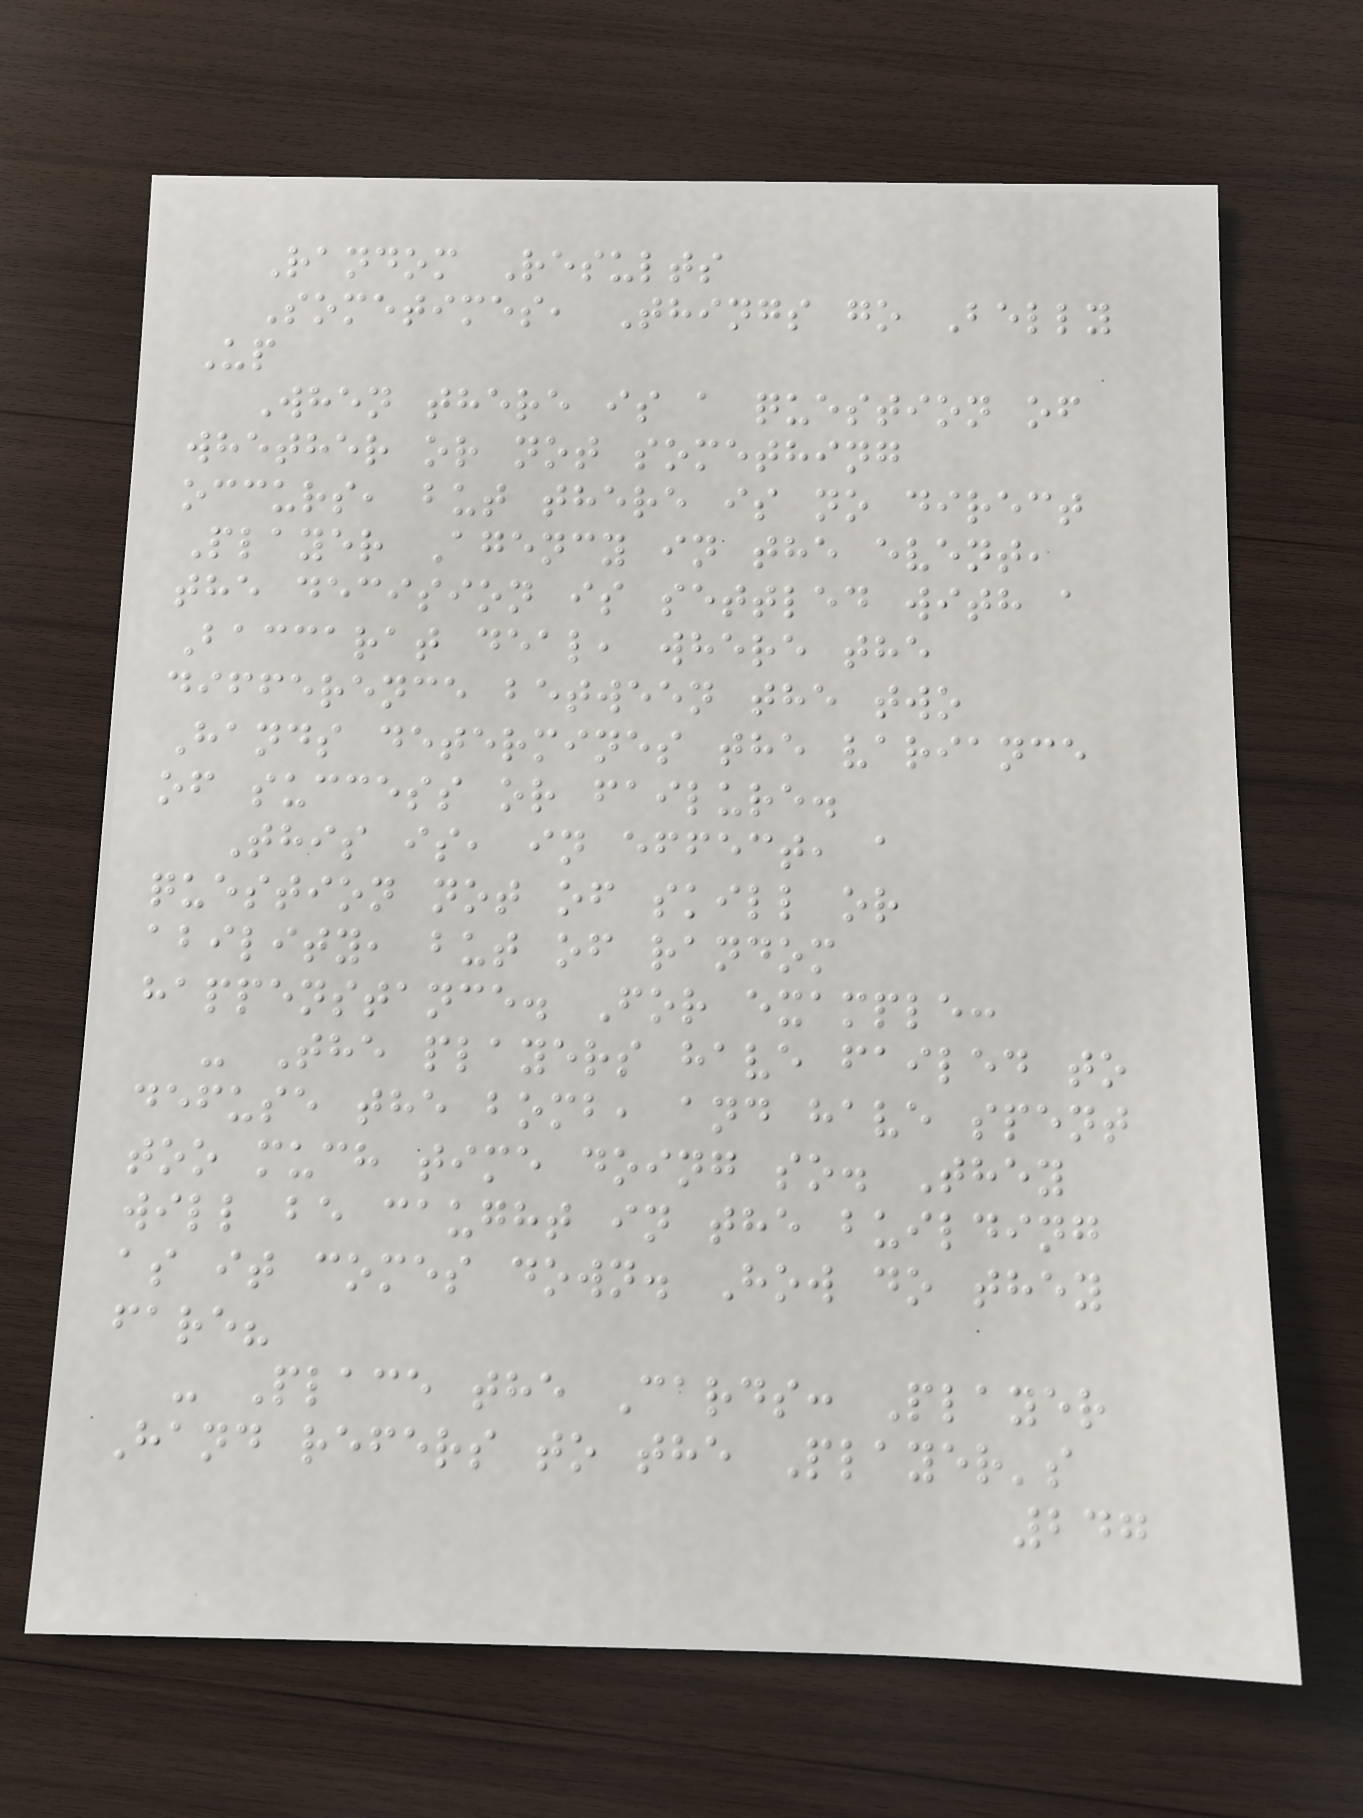Random Results
Sometimes, Things go Belly
Up
When there is a question of
whether or not something
occurs, but there is no direct
Player Agency in the event,
the decision is settled with a
Baccarat deal, where the
difference between the two
Hands determines the variance
of success or failure.
This is, in effect, a
question not of skill or
ability, but of random
happenstance. For example:
- The players have failed to
defuse the bomb, and have spent
too much time doing so. They
will be caught in the building
as it comes down. How do they
fare?
- Place the Cards: Player
Hand refers to the Player's
247
